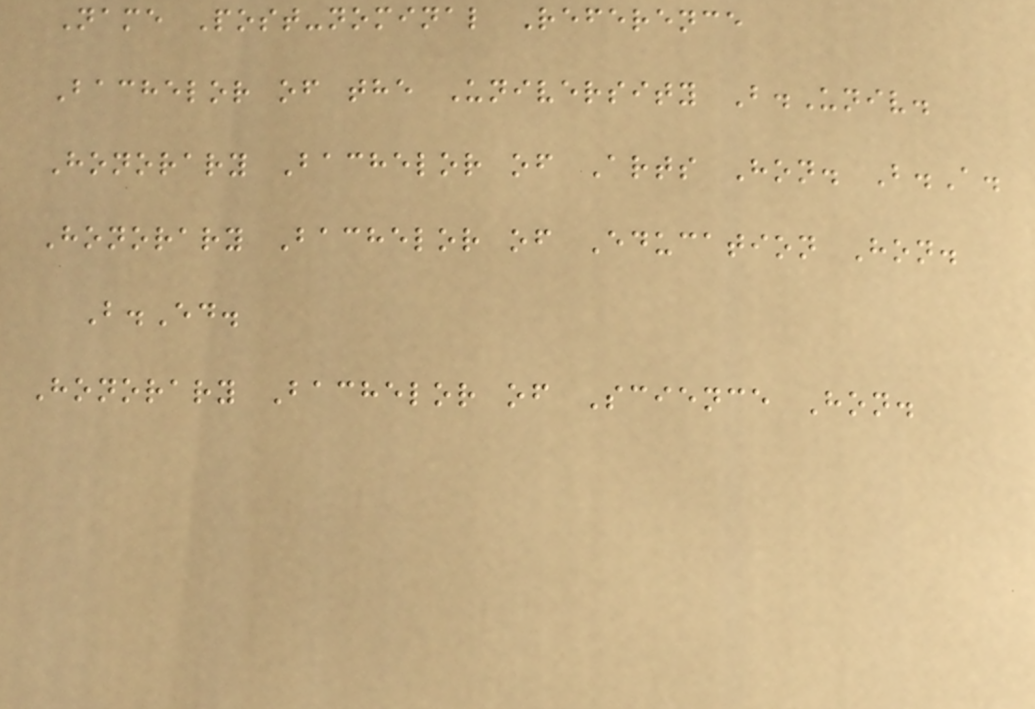Name Post-nominal Reference
Bachelor of the University B.Univ.
Honorary Bachelor of Arts Hon. B.A.
Honorary Bachelor of Education Hon.
B.Ed.
Honorary Bachelor of Science Hon.
